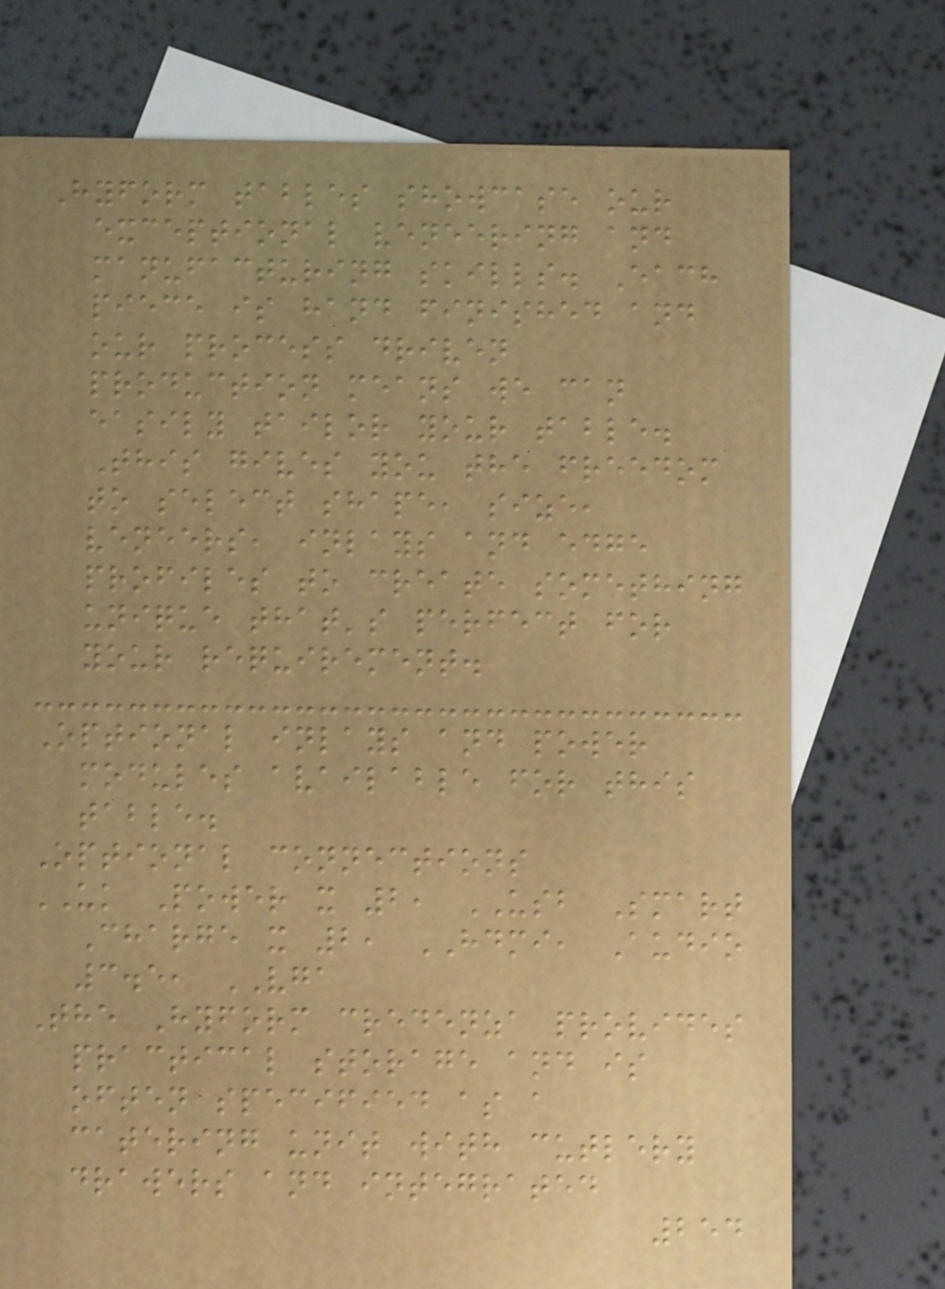Hyform tables showcase our
exceptional veneering and
manufacturing skills. Each
piece is hand finished and
our process driven
production means we can
easily tailor your table.
This gives you the freedom
to select shape, size,
veneers, inlays and edge
profiles to create something
unique that's perfect for
your requirement.
Optional inlays and power
modules available for this
table.
Optional connections
UK Power x 2, USB Smart
Charge x 2, HDMI, Audio
3.5, VGA
The Hyform credenza provides
practical storage and is
often specified as a
catering unit with cutlery
drawers and integrated
254
